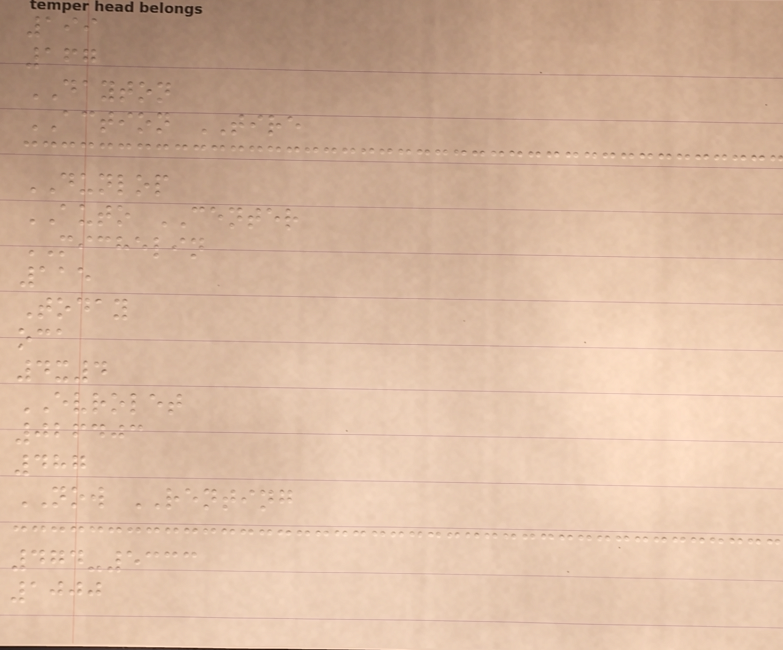199
167
DAYTON
ACTION TIRE
DUNLOP
AUTO CENTER
MICHELIN
115
Today
oca
4x4
EVROLET
026403
487
NOW RENTING
474-5333
1000
